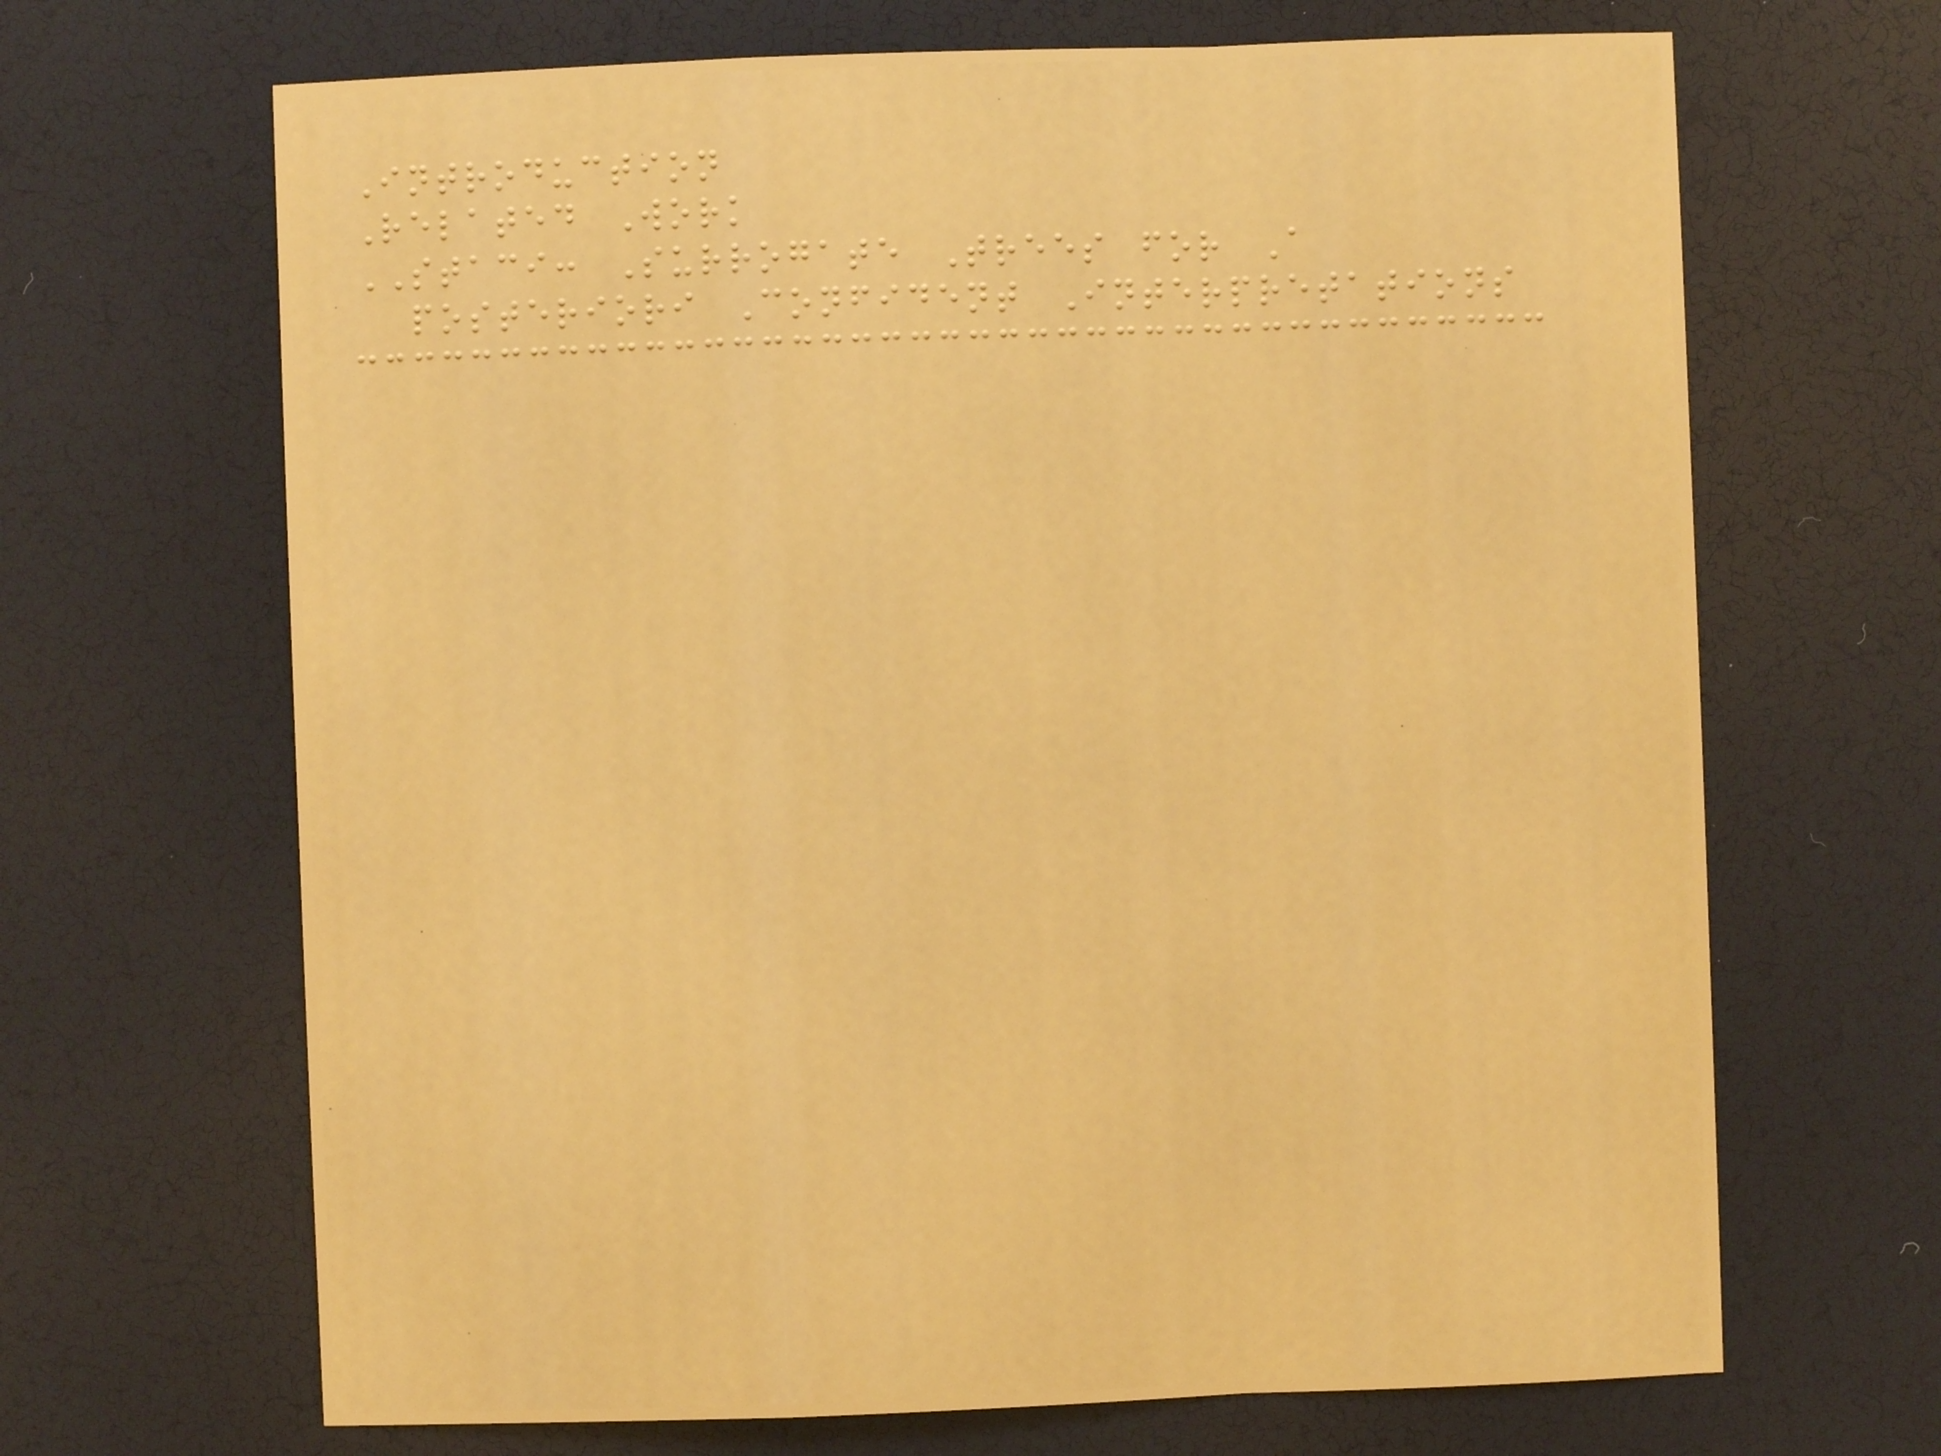Introduction
Related Work
STACI: Surrogate Trees for A
posteriori Confident Interpretations
